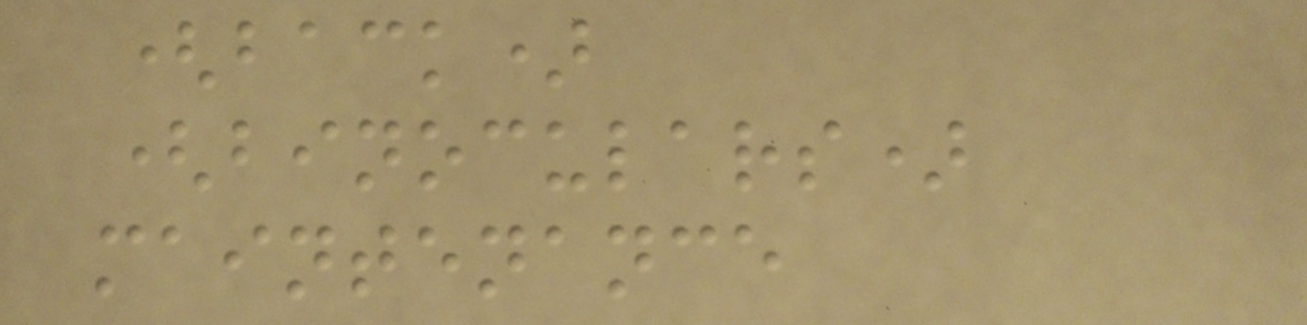(back)
(binoculars)
maintenance
